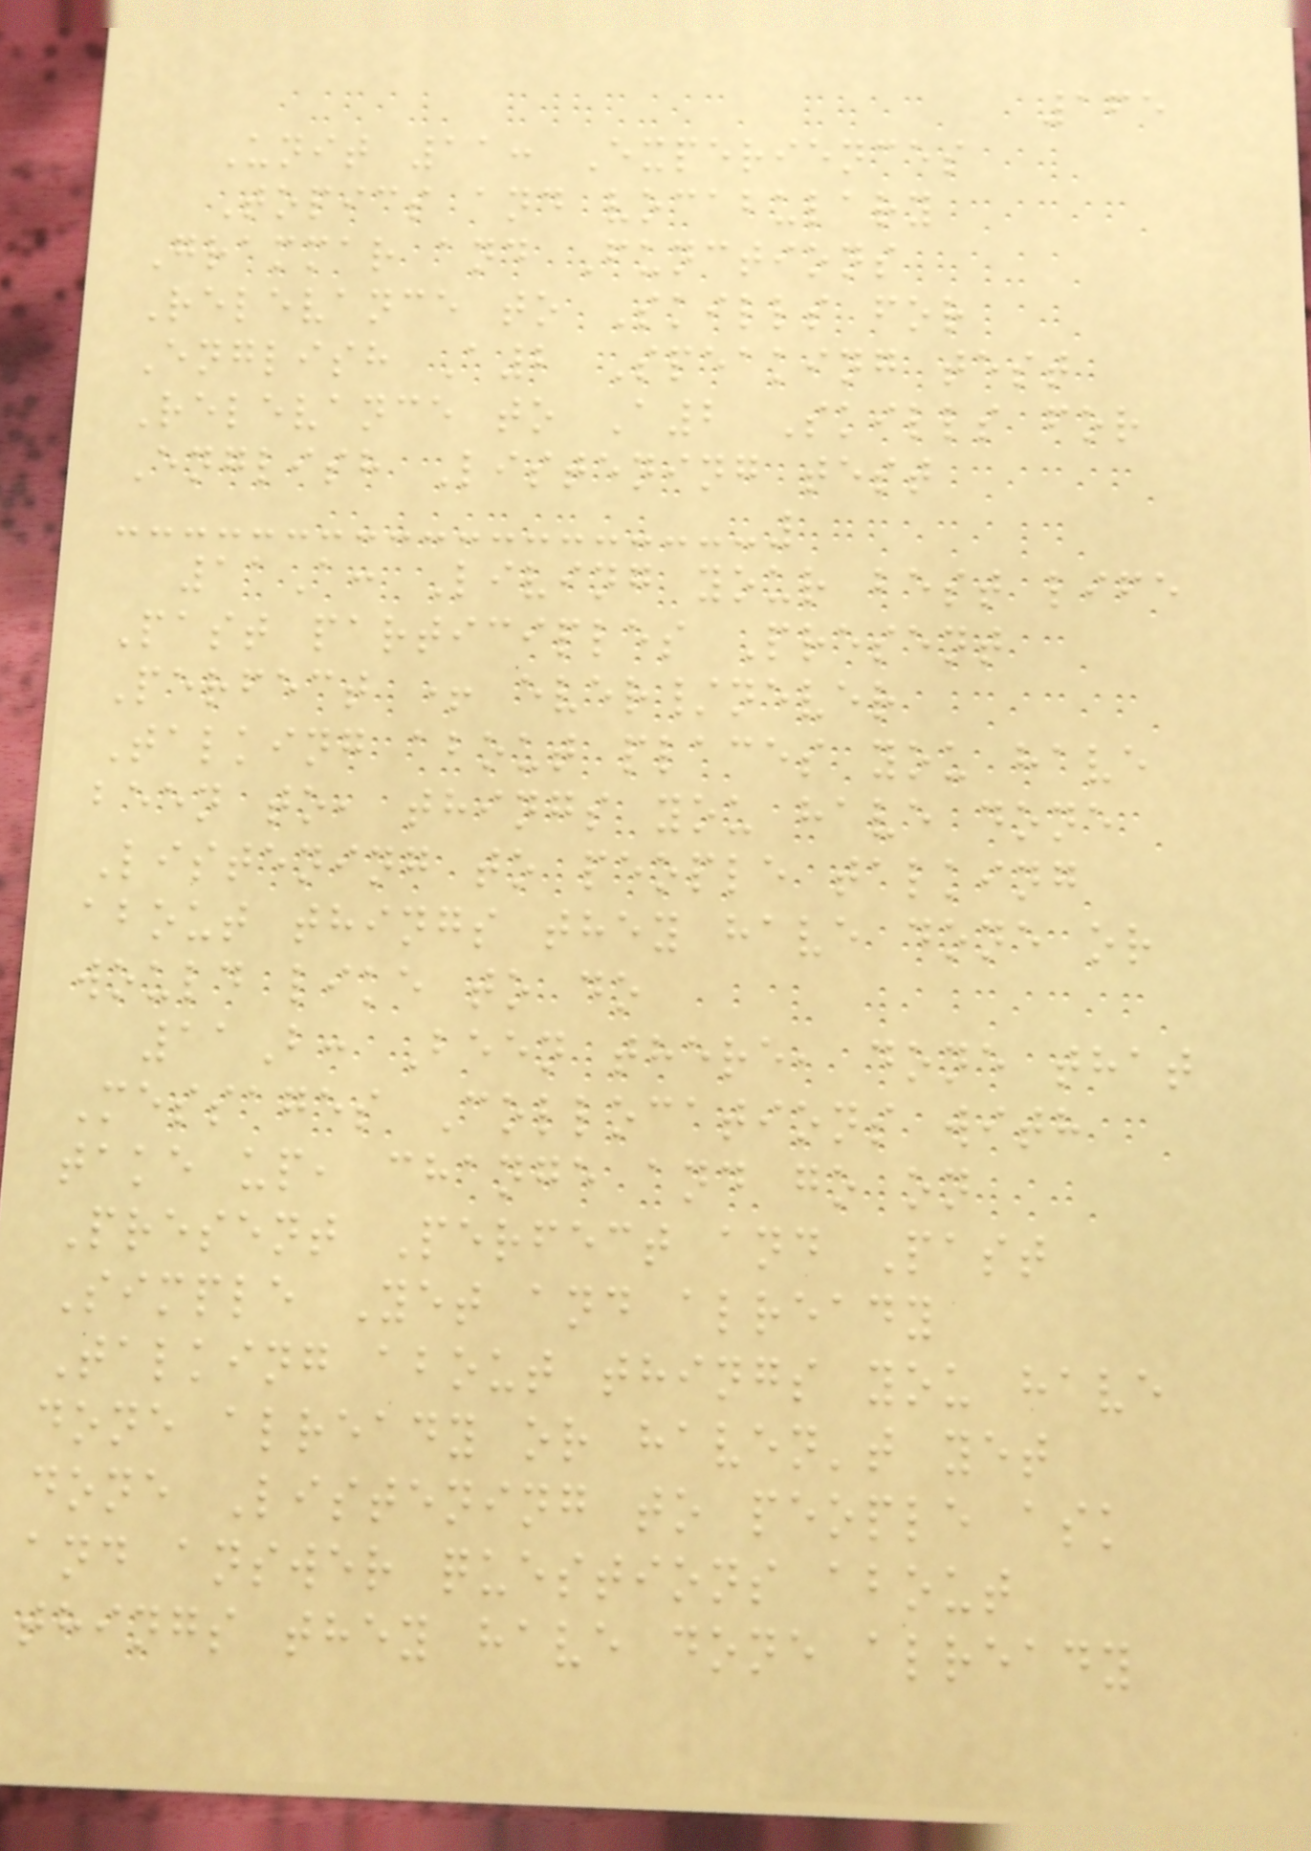165
Unit 11: Experiences
Topics and vocabulary
Grammar and Functions
Relevance to Skills for
English A2 Speaking test
Relevance to A2 Skills for
English Listening test
11A: Living your best life
Past participles Present
Perfect + ever/never
Talking about places you have
been to, things you have done
Listening to people talking
about things they have done or
would like to do
11B: Been there, done that
Messages Collocations with
take up, change and go on
Present Perfect and Past
Simple Yet and already
Talking about things you have
done already or haven't yet
done Listening to people ask
and answer questions about
things they have done already
